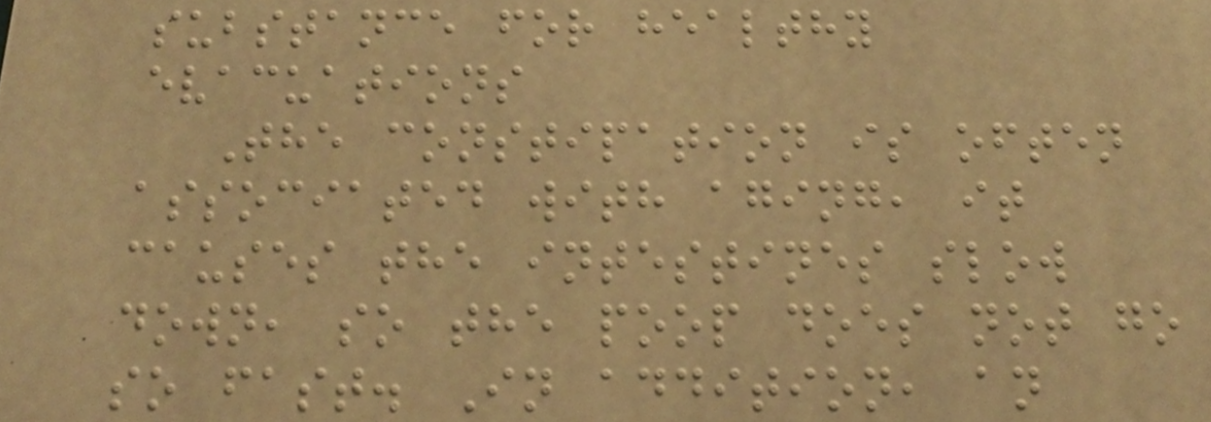substance for healthy
evacuations
The constipation is often
associated with aging, it
causes the intestines slow
down, so the poop does not go
so fast. In addition, an
